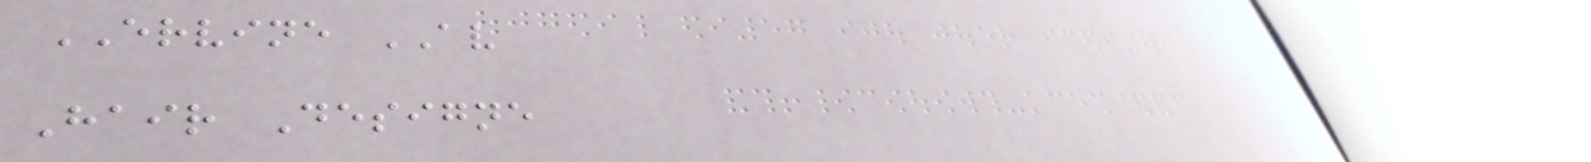ERVINE AV
Hair Designe
